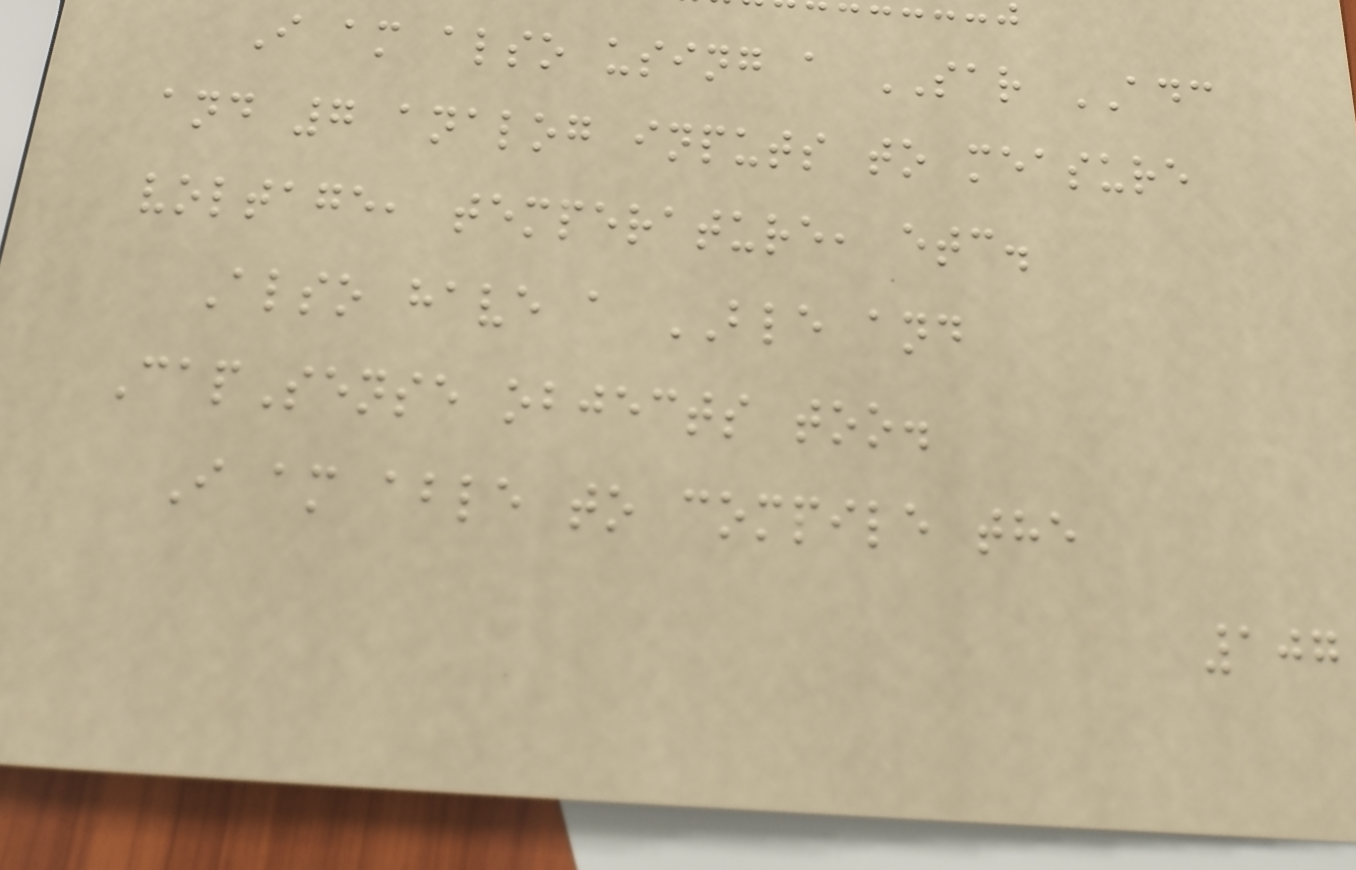I am also using a SAR ADC
and 7 analog inputs to measure
voltage, temperature, etc.
Also have a BLE and
CapSense objects too.
I am able to compile the
107
